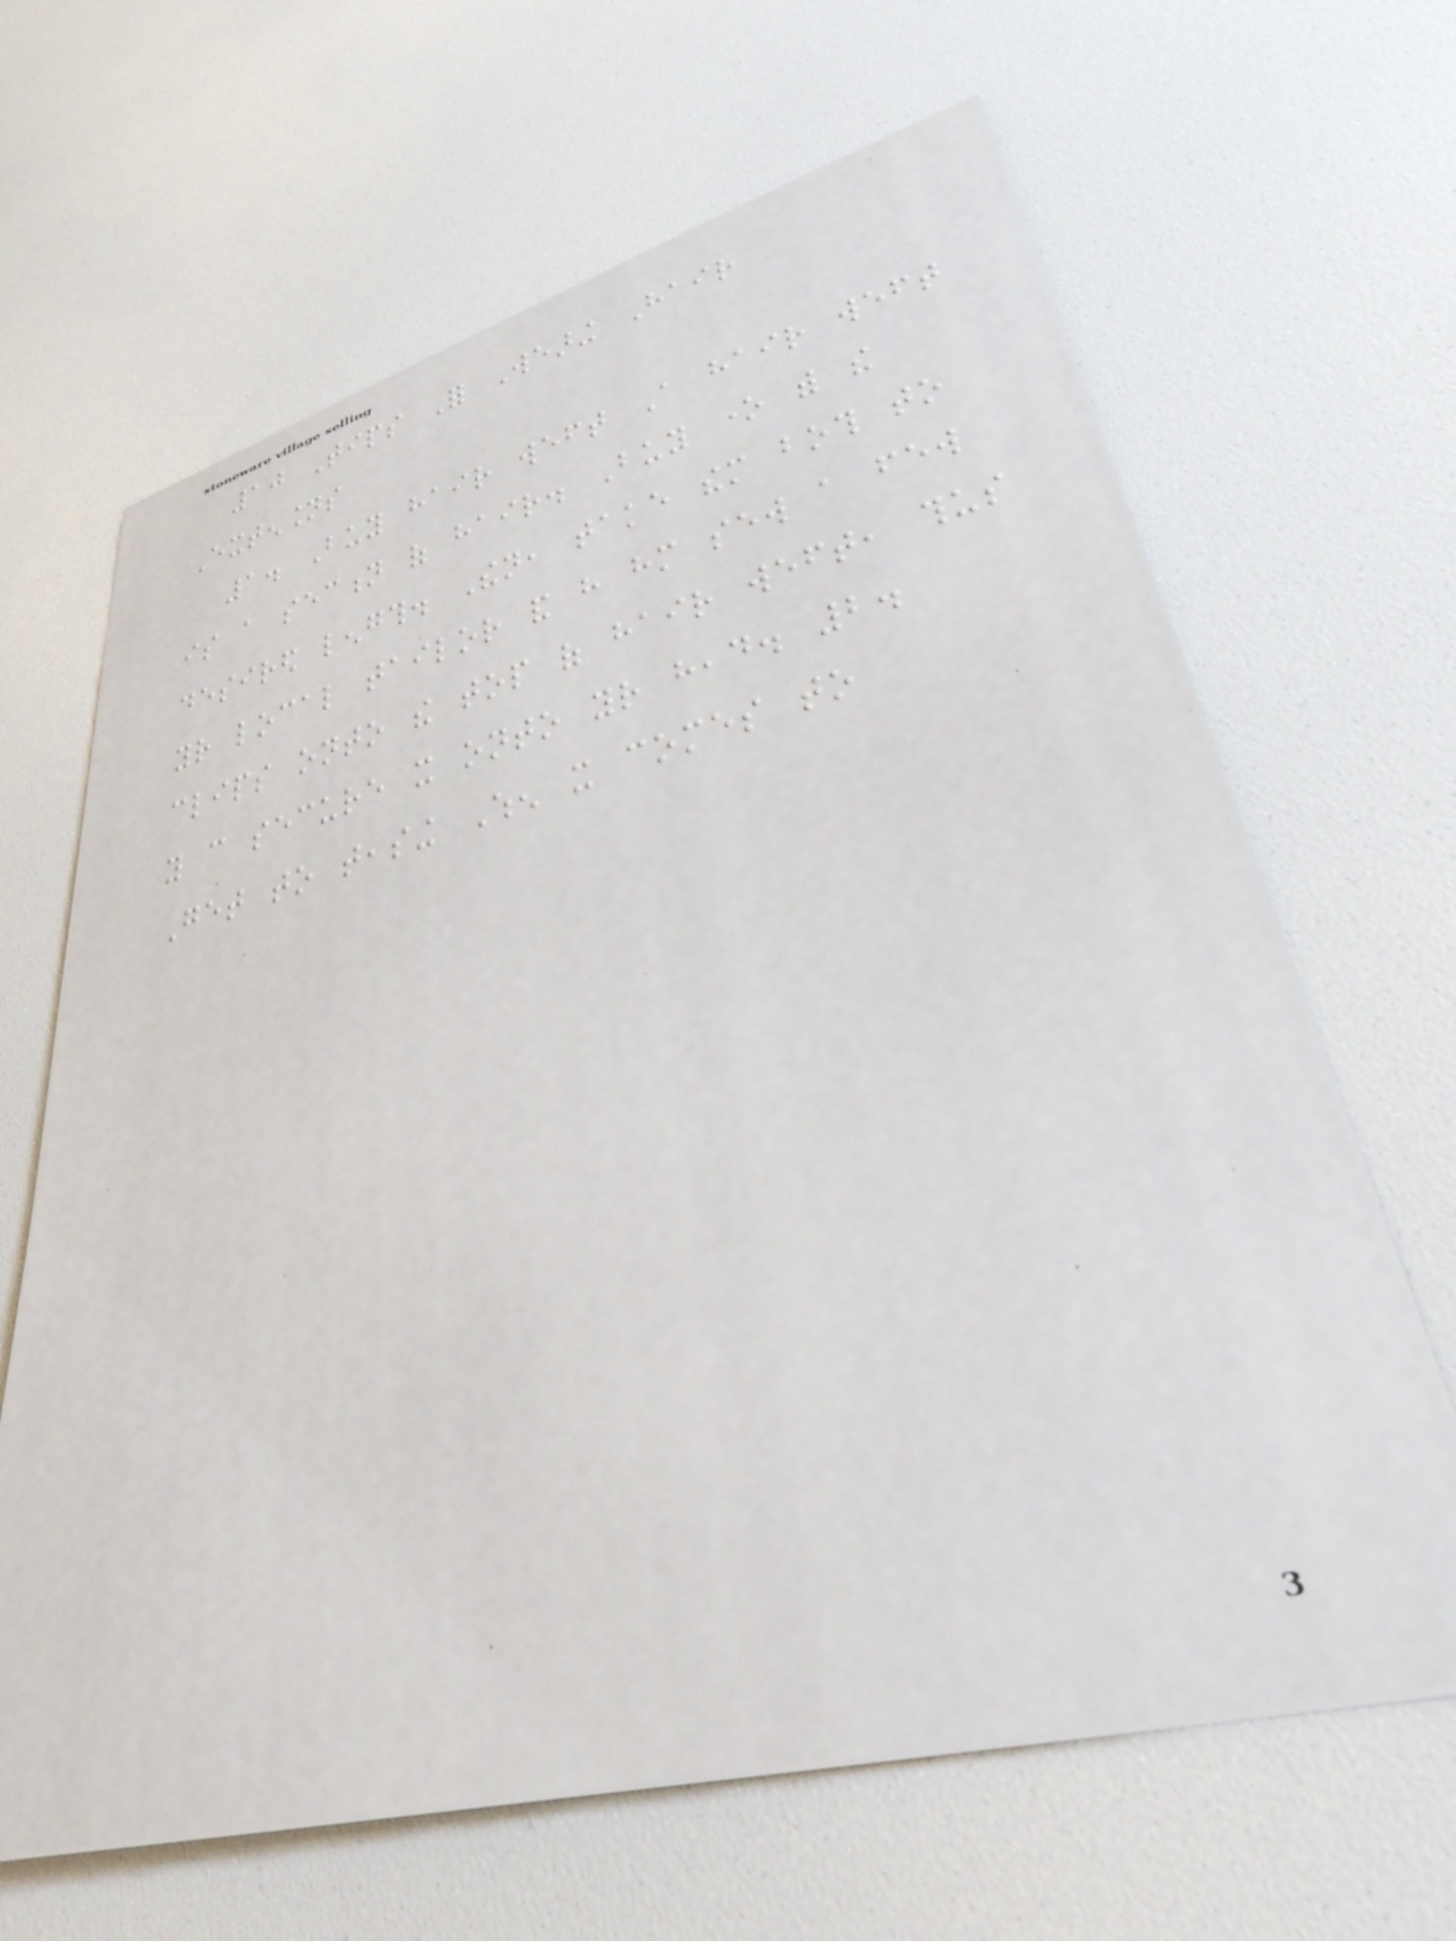10 Tips For Wearing Hair
Extensions
1. Buy hair weft A hair weft
is a section of hair. Buy one with the
desired length. Then, take them both to
your local tailor and have him sew a few
clips onto the top of hair weft, thus
you can secure it onto your head. 2.
Get to teasing When it comes to
